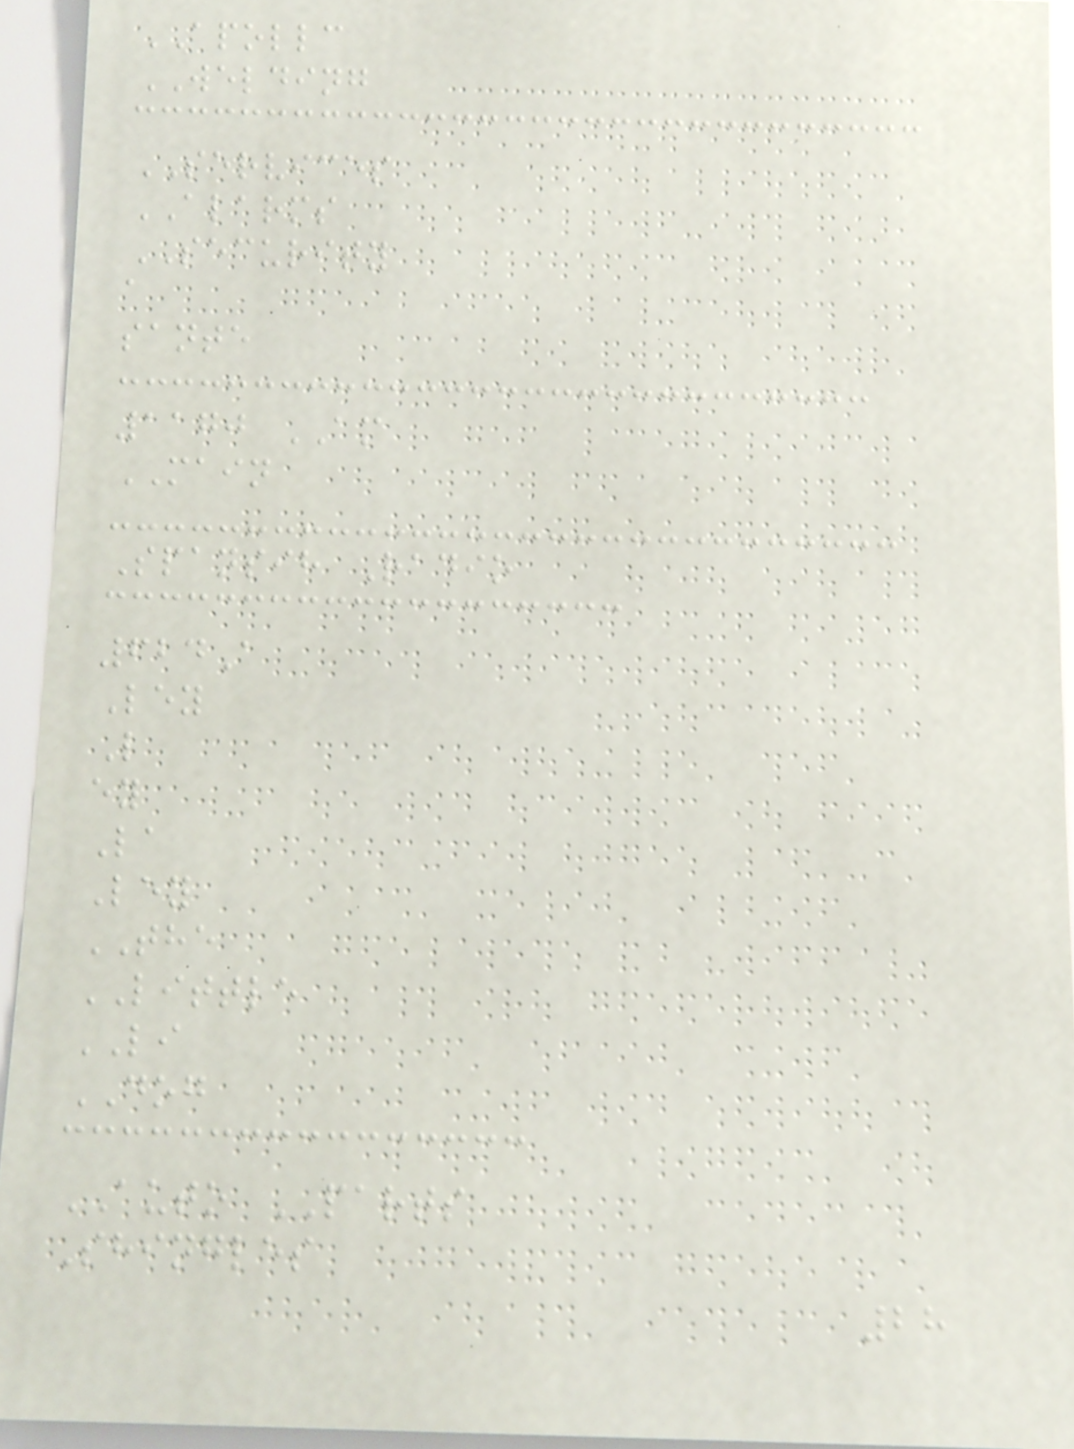APOLLC
WELDING
SERVICES
ALARMS
SECURITY
a
sante
1170 AM
MAIN
Spansih Radio
624A
Ley
L
ey
La
Ley
THE
LITTLE
LI
DOG
AUTO PARTS
Shingles
28
